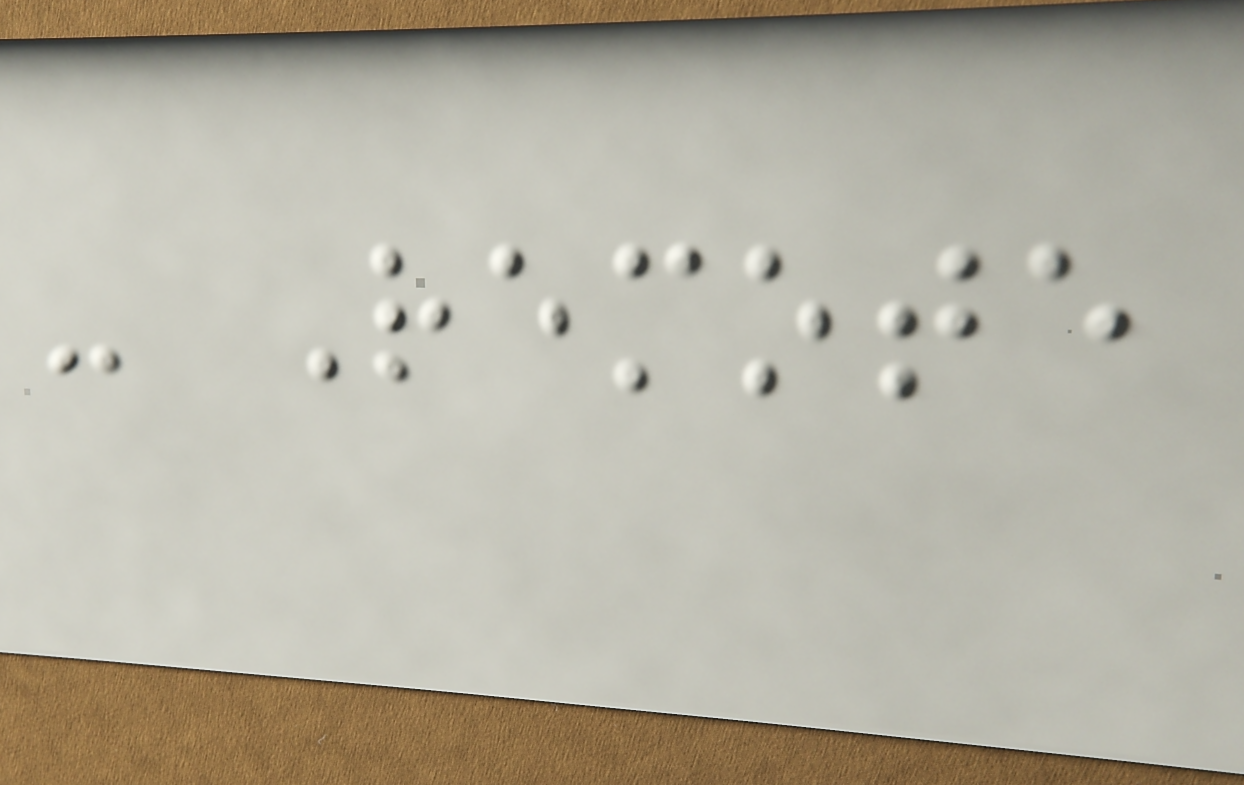- Remote
